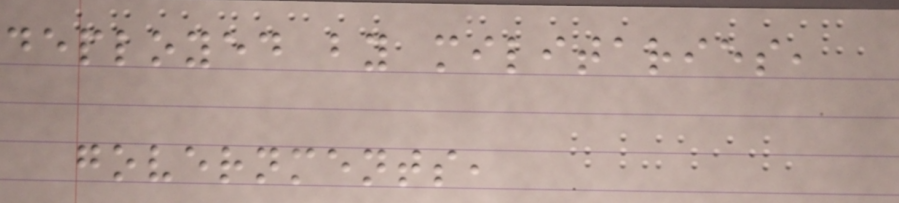deployed by militaries,
governments,
